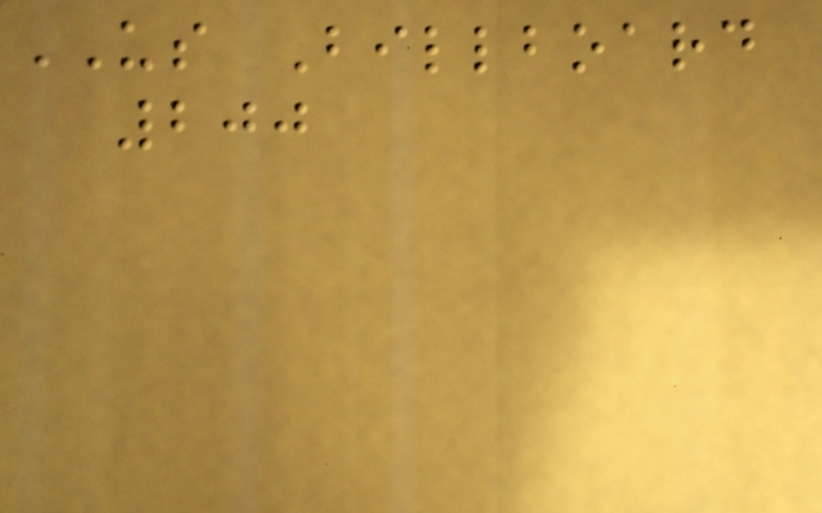US Billboard
200
